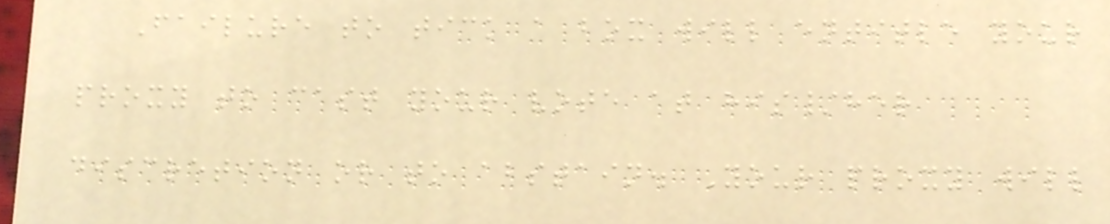Failure to tick a box will entitle your
proxy to cast your vote at his/her
discretion or to abstain. Your proxy will
